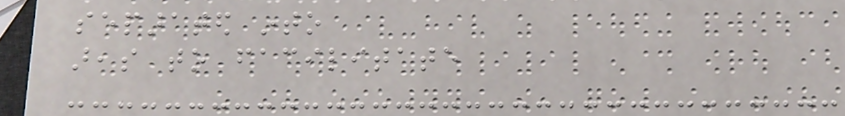separated into
areas to facilitate
